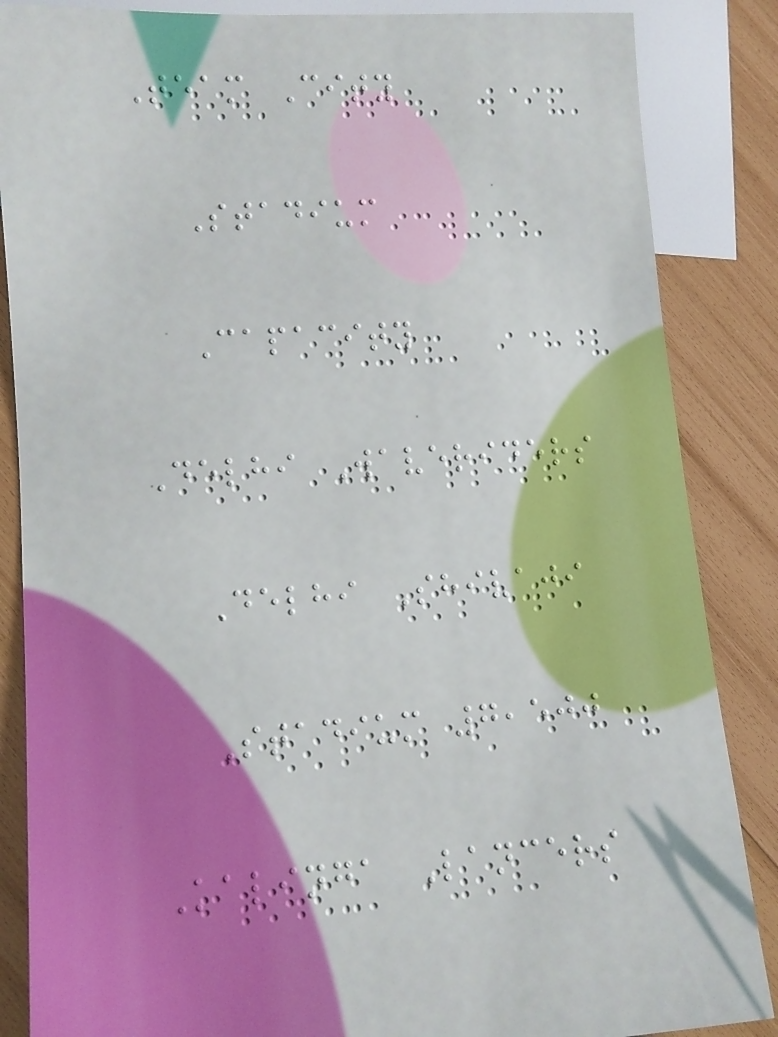Team City
Stadium
Capacity
Delhi Waveriders
Delhi Shivaji
Stadium 7,500
Kalinga Lancers
